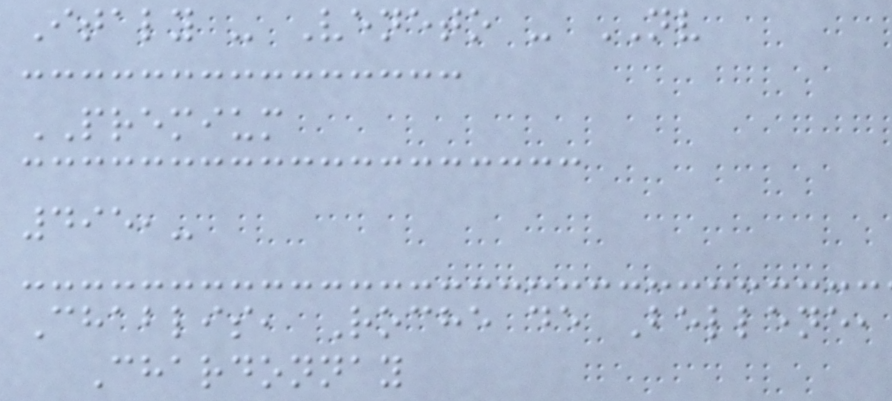Italy - Veneto - NV
PREMIUM
495,-
Chablis, Roche de Bellene,
Chardonnay
